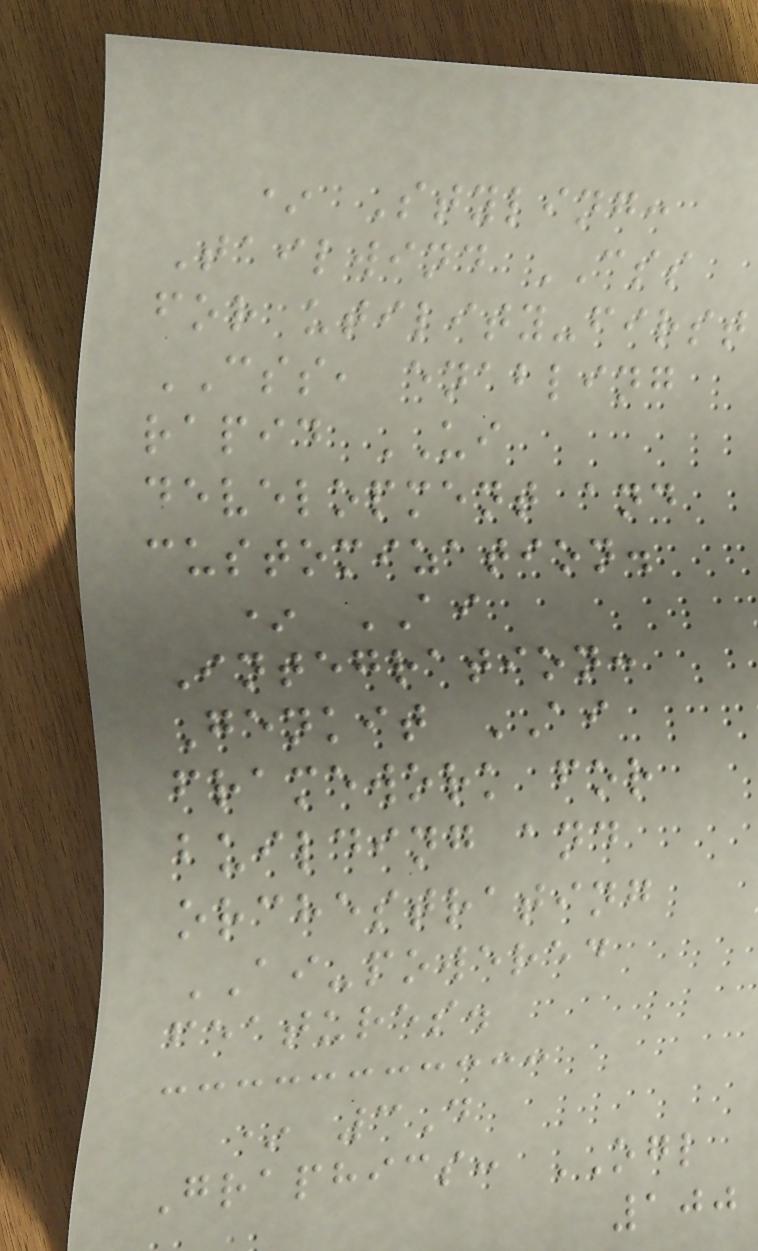* Styling:
Tailwind CSS
for utility-first
CSS, enabling
rapid UI
development and
customization.
* AI
Integration:
Genkit AI
framework for
building and
orchestrating
AI-powered
features.
* 3D
Graphics: OGL
100
